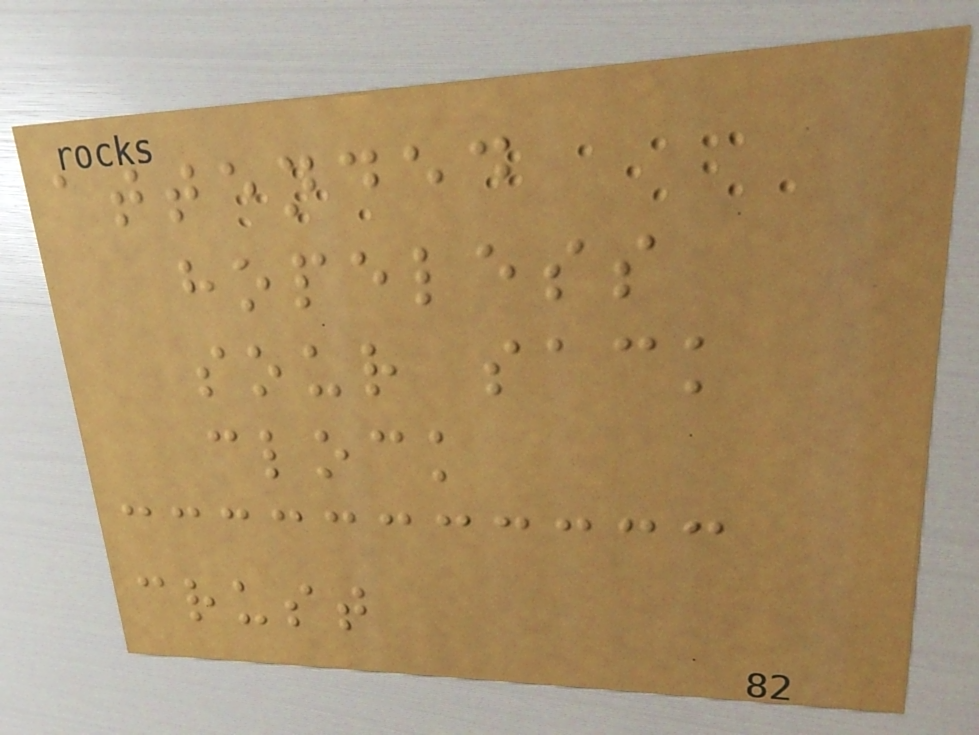attended
hopeless
sour sack
clock
crust
